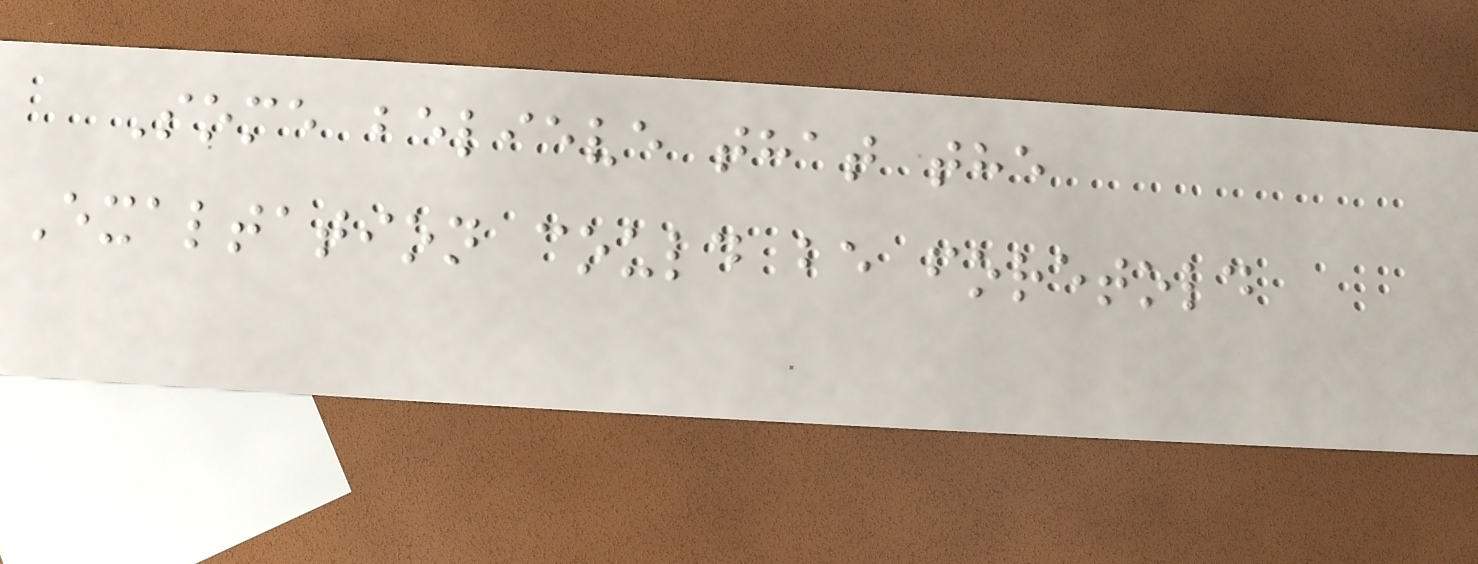Some believe that the
Exaltation could be foretold
